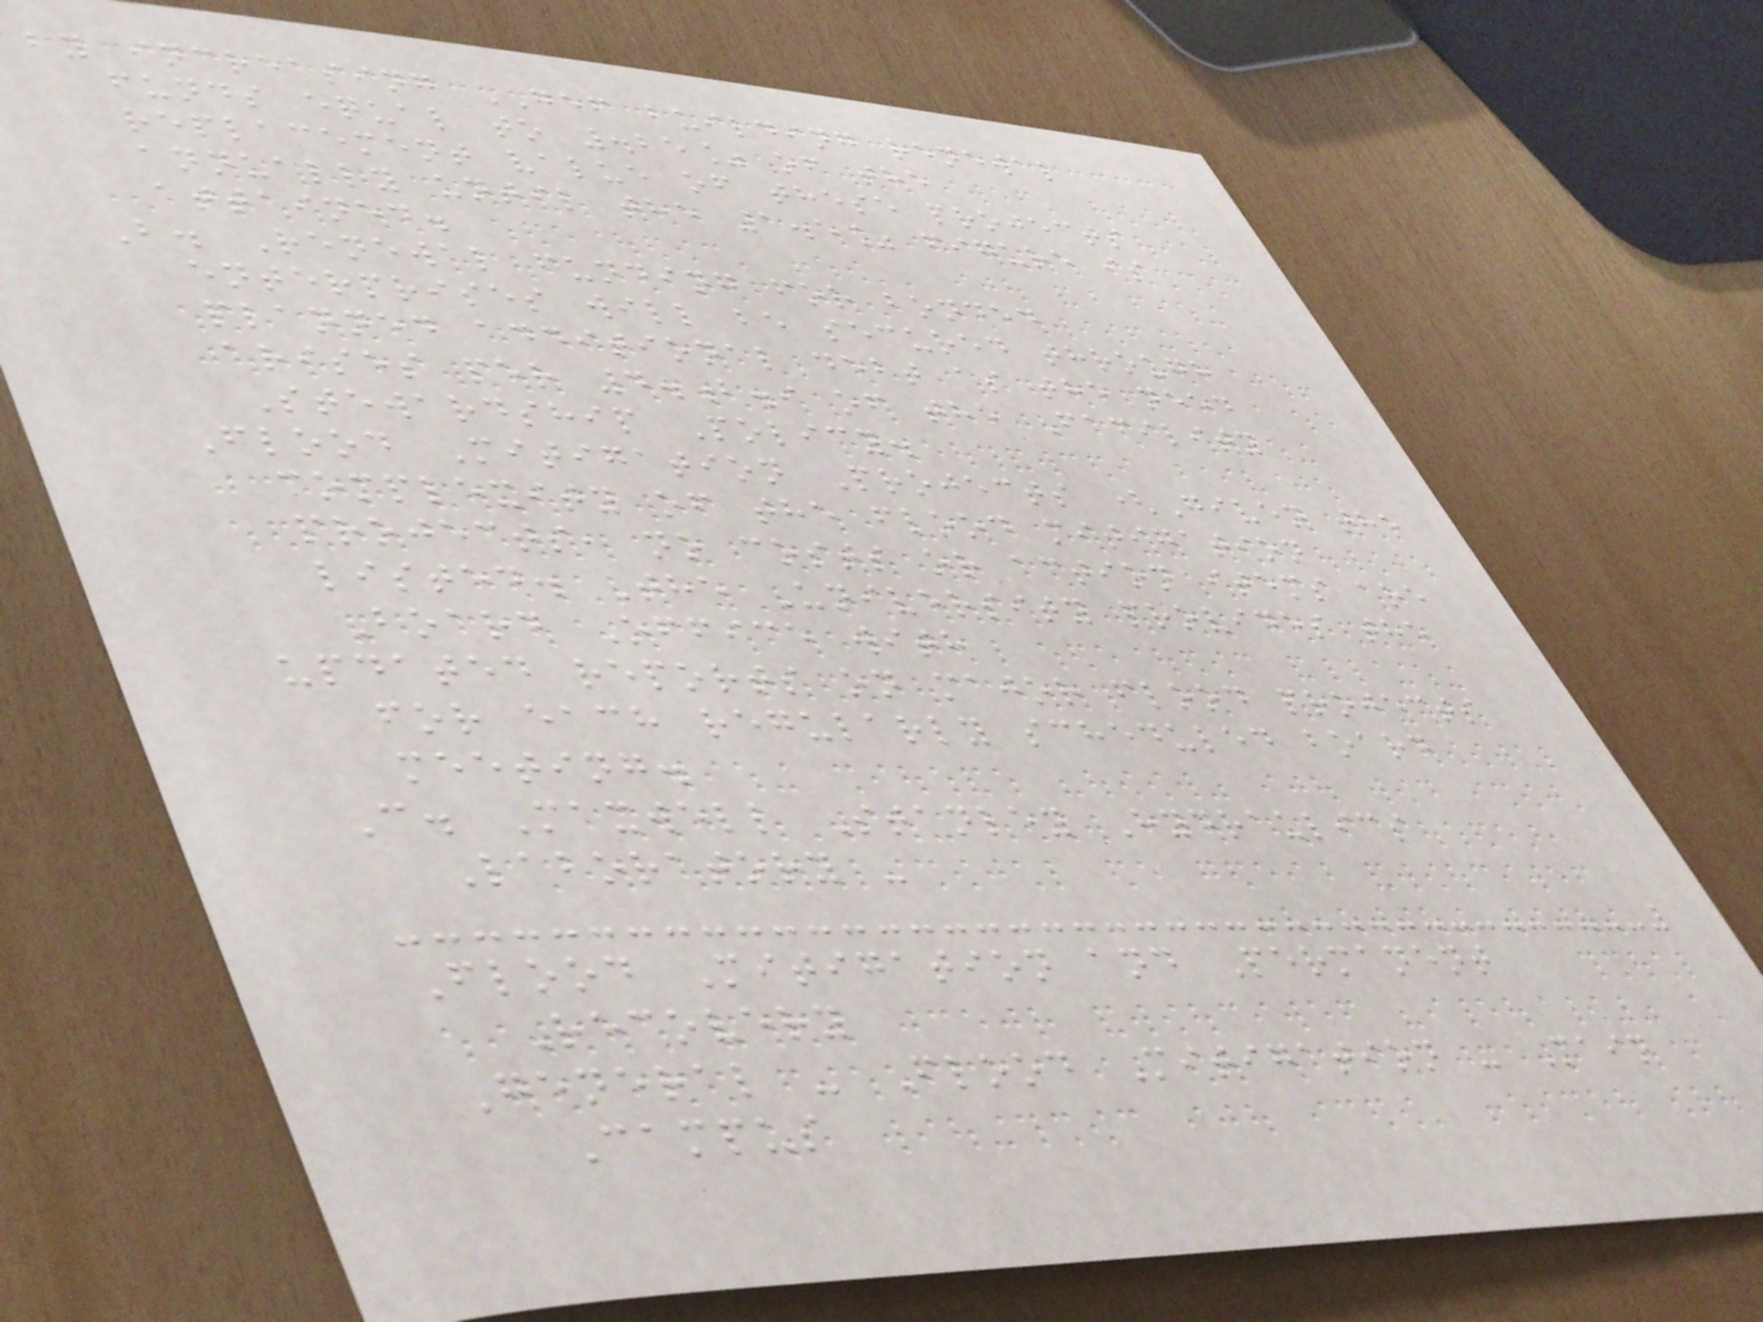by increasing GEF building renewal
funds equal to .25% of the
replacement value of these projects
annually until the 1.5% figure is
attained.
B. Renewal funding for bonded
enterprises will be secured through
planned additional debt as the need
arises per 4.b.i of the Facility
Stewardship Policy.
Flood Mitigation Projects (Given the
complexity of the flood mitigation
projects, no costs or action items are
listed. The University provides the
Board Office with
updated reports on major flood projects
for each regularly scheduled board
meeting.
C. Maxwell Stanley Hydraulics
Laboratory -
Flood Mitigation and Permanent
Recovery
General - Flood Mitigation - Main
Campus
